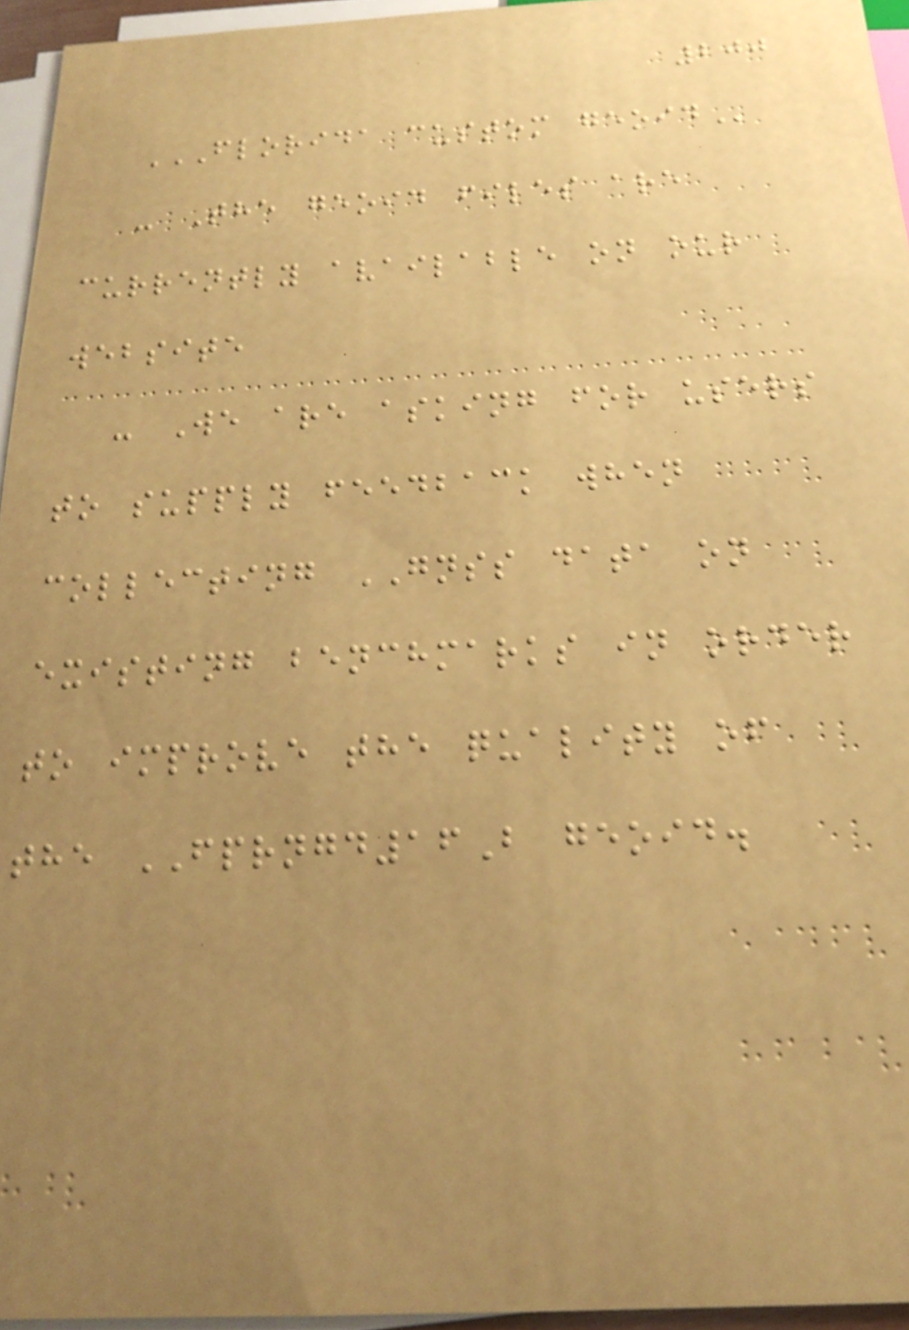200
FLORIDA CUSTOM GEOID
- The geoid files are
currently available on our
website
- We are asking for users
to supply feedback when
collecting GNSS data on
existing benchmarks in order
to improve the quality of
the FPRNGD16B geoid.
